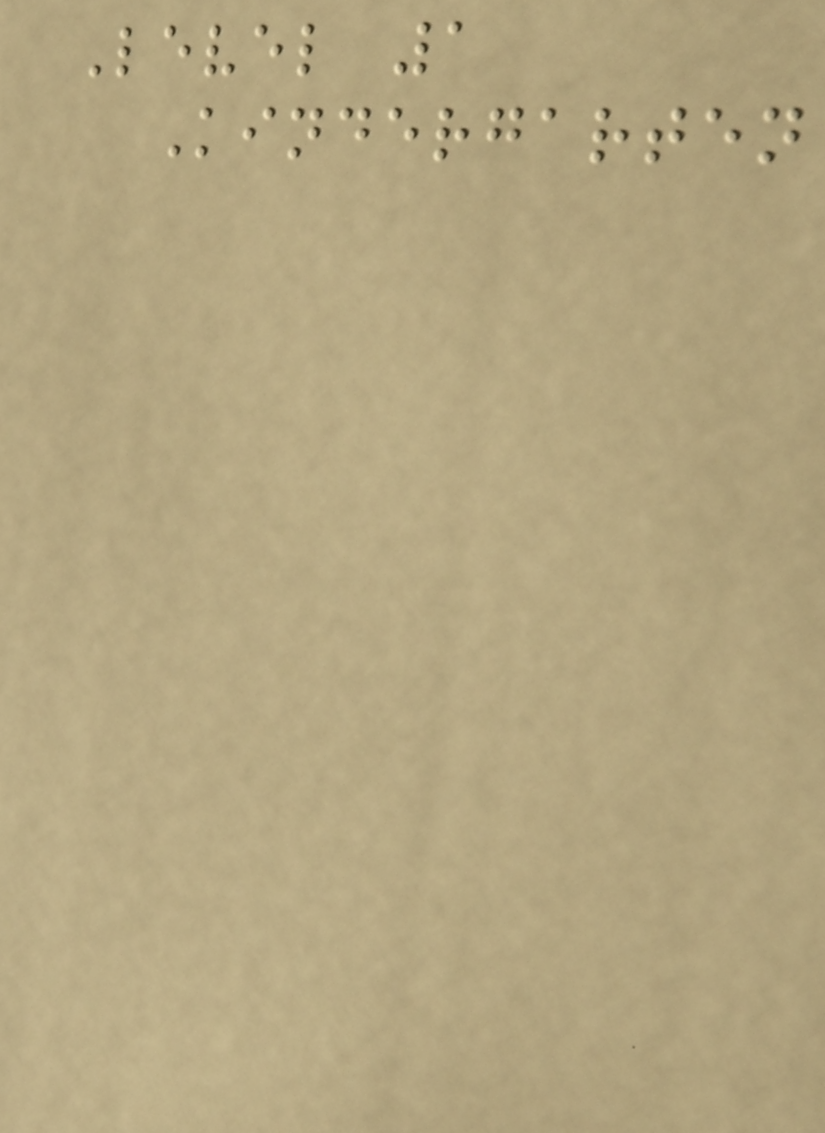Level 1
Kindergarten
